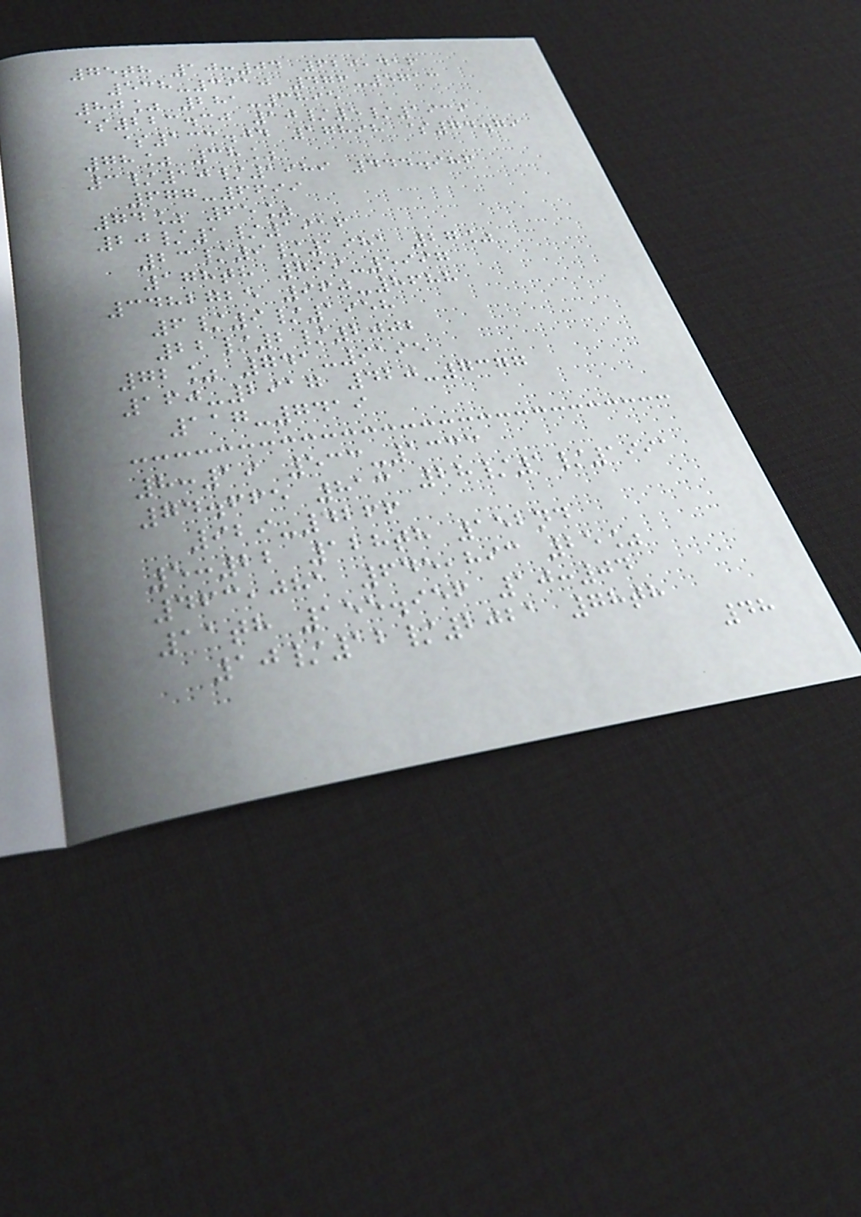75th 10:04 620,416
538-3910 476-5713
80% 281-3895
$223.30 10/5/1939
$133.04 17898 $74.79
78% 38%
3/10/1989 444.986
677-6699
74% 65%
20/1/1916
23/9/1981 27%
178th 799-5997
3482725 960-8688
6/9/1958
22/2/2002
72% 741-9195
160-2917 420-7377
117-7419
8:19 533-1333
74.665 813 28/1/1991
929-4266
5:22 128th 152nd
463,081 645,893 25%
11th 155.956 10:04
10/12/2021 78th
48
